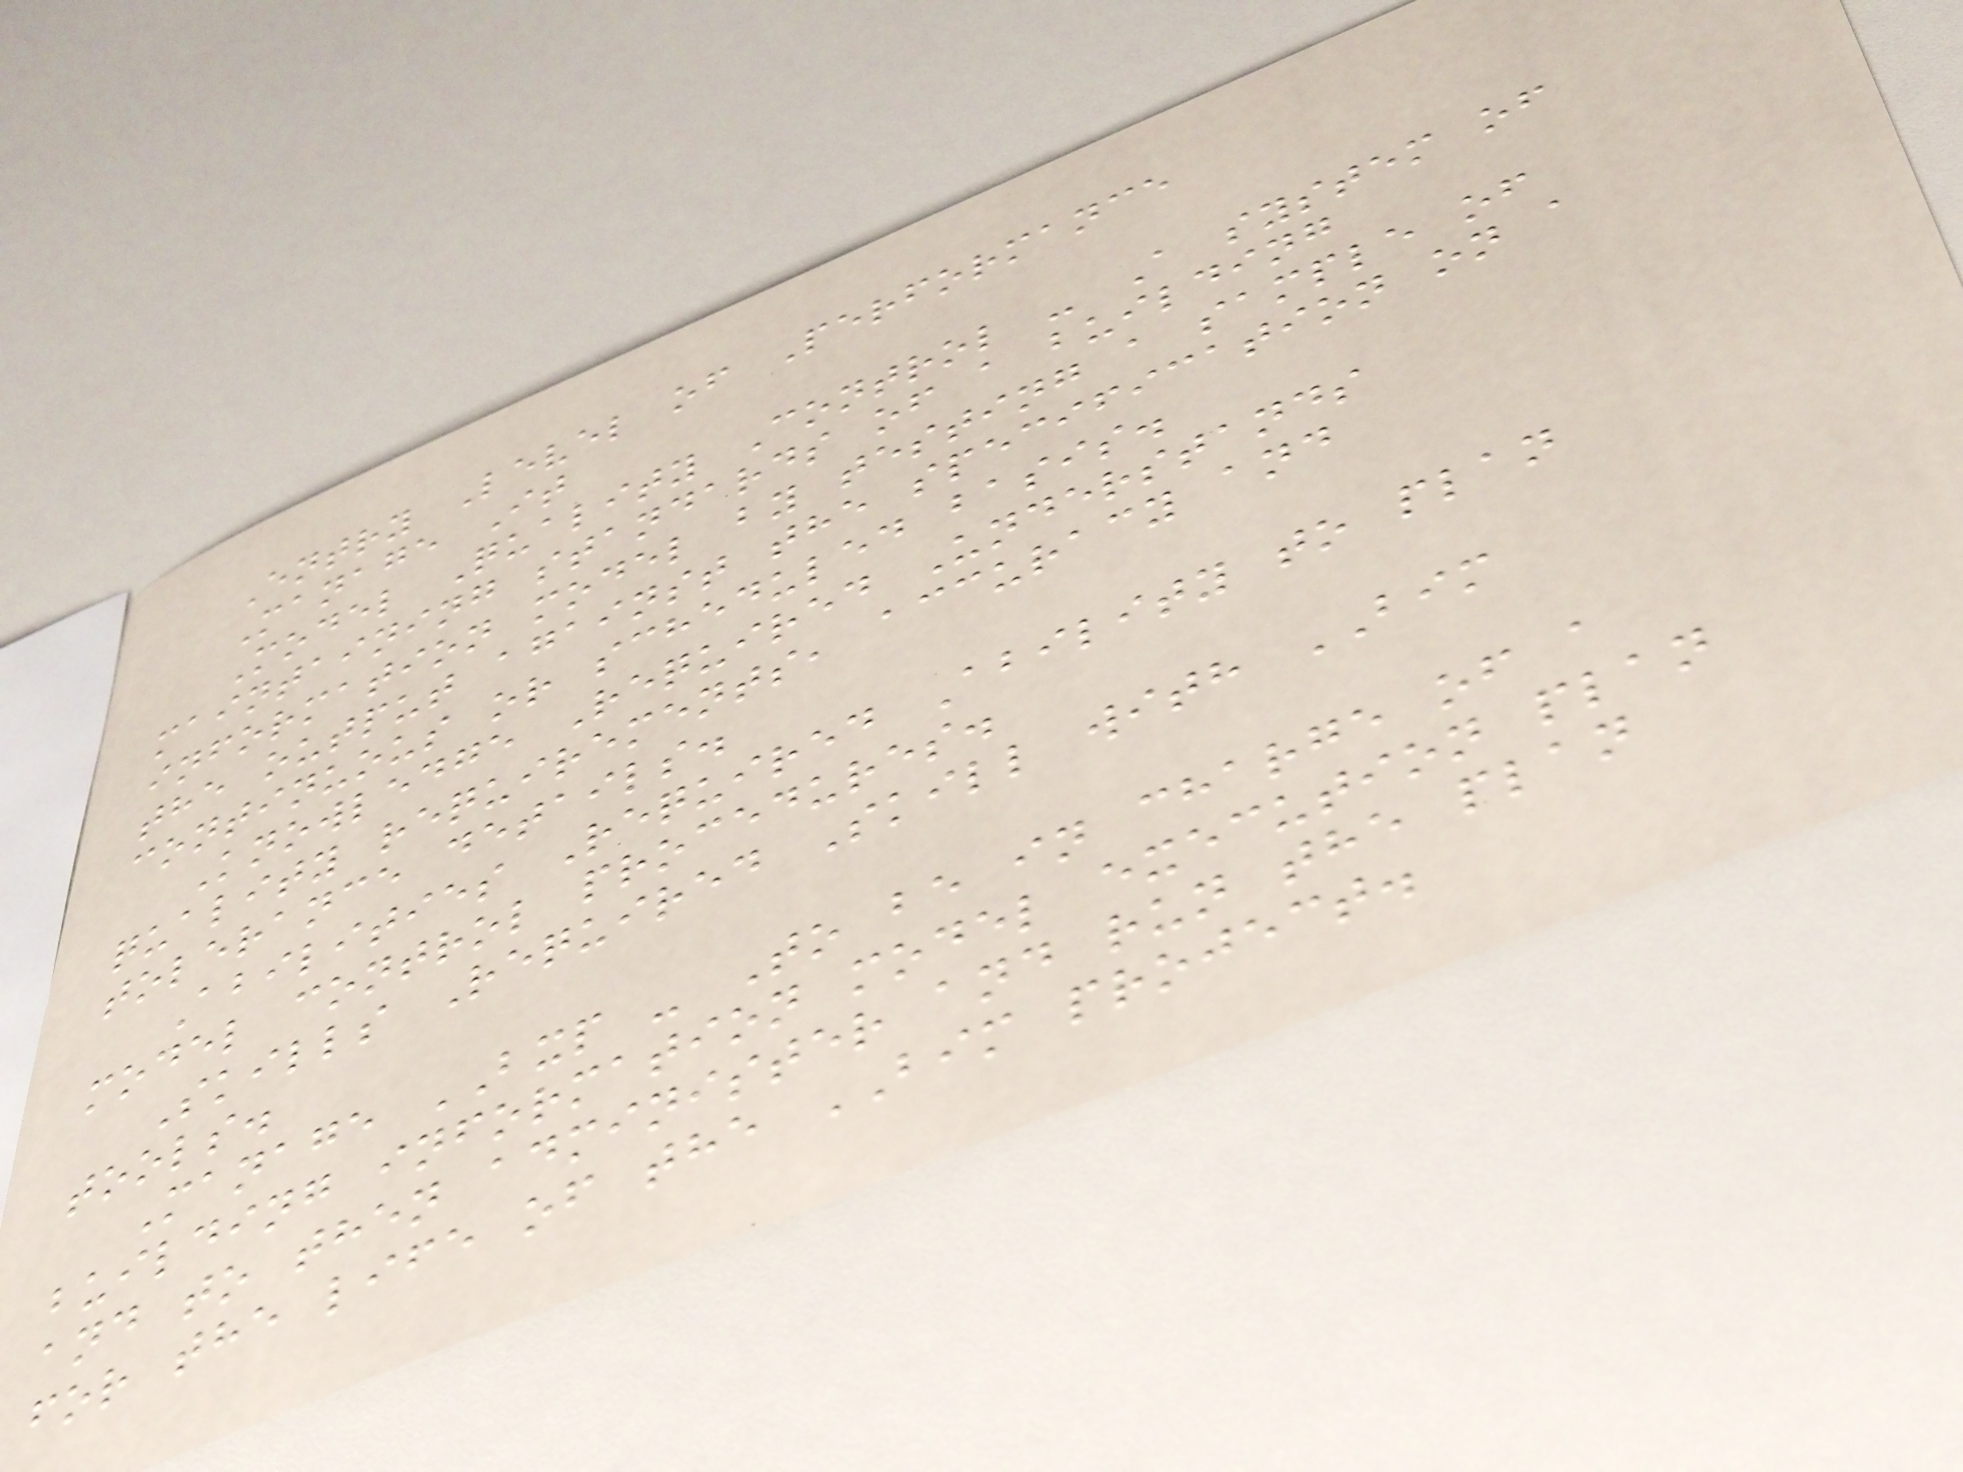Entry Level of Performance
Manage It
Model Quality Control - A system of
maintaining standards of a building
information model by testing a sample of
the output against the specification on a
continuous or scheduled basis.
Knowledge Required Understands
quality requirements, accuracy and
tolerance details.
Abilities Required Ability to plan
model control procedures.
Skills Required Skill with BIM
tools.
Manage BXP - To be in charge of a
building information model execution plan
and to then administer and run the plan
for the life of the BIM project.
